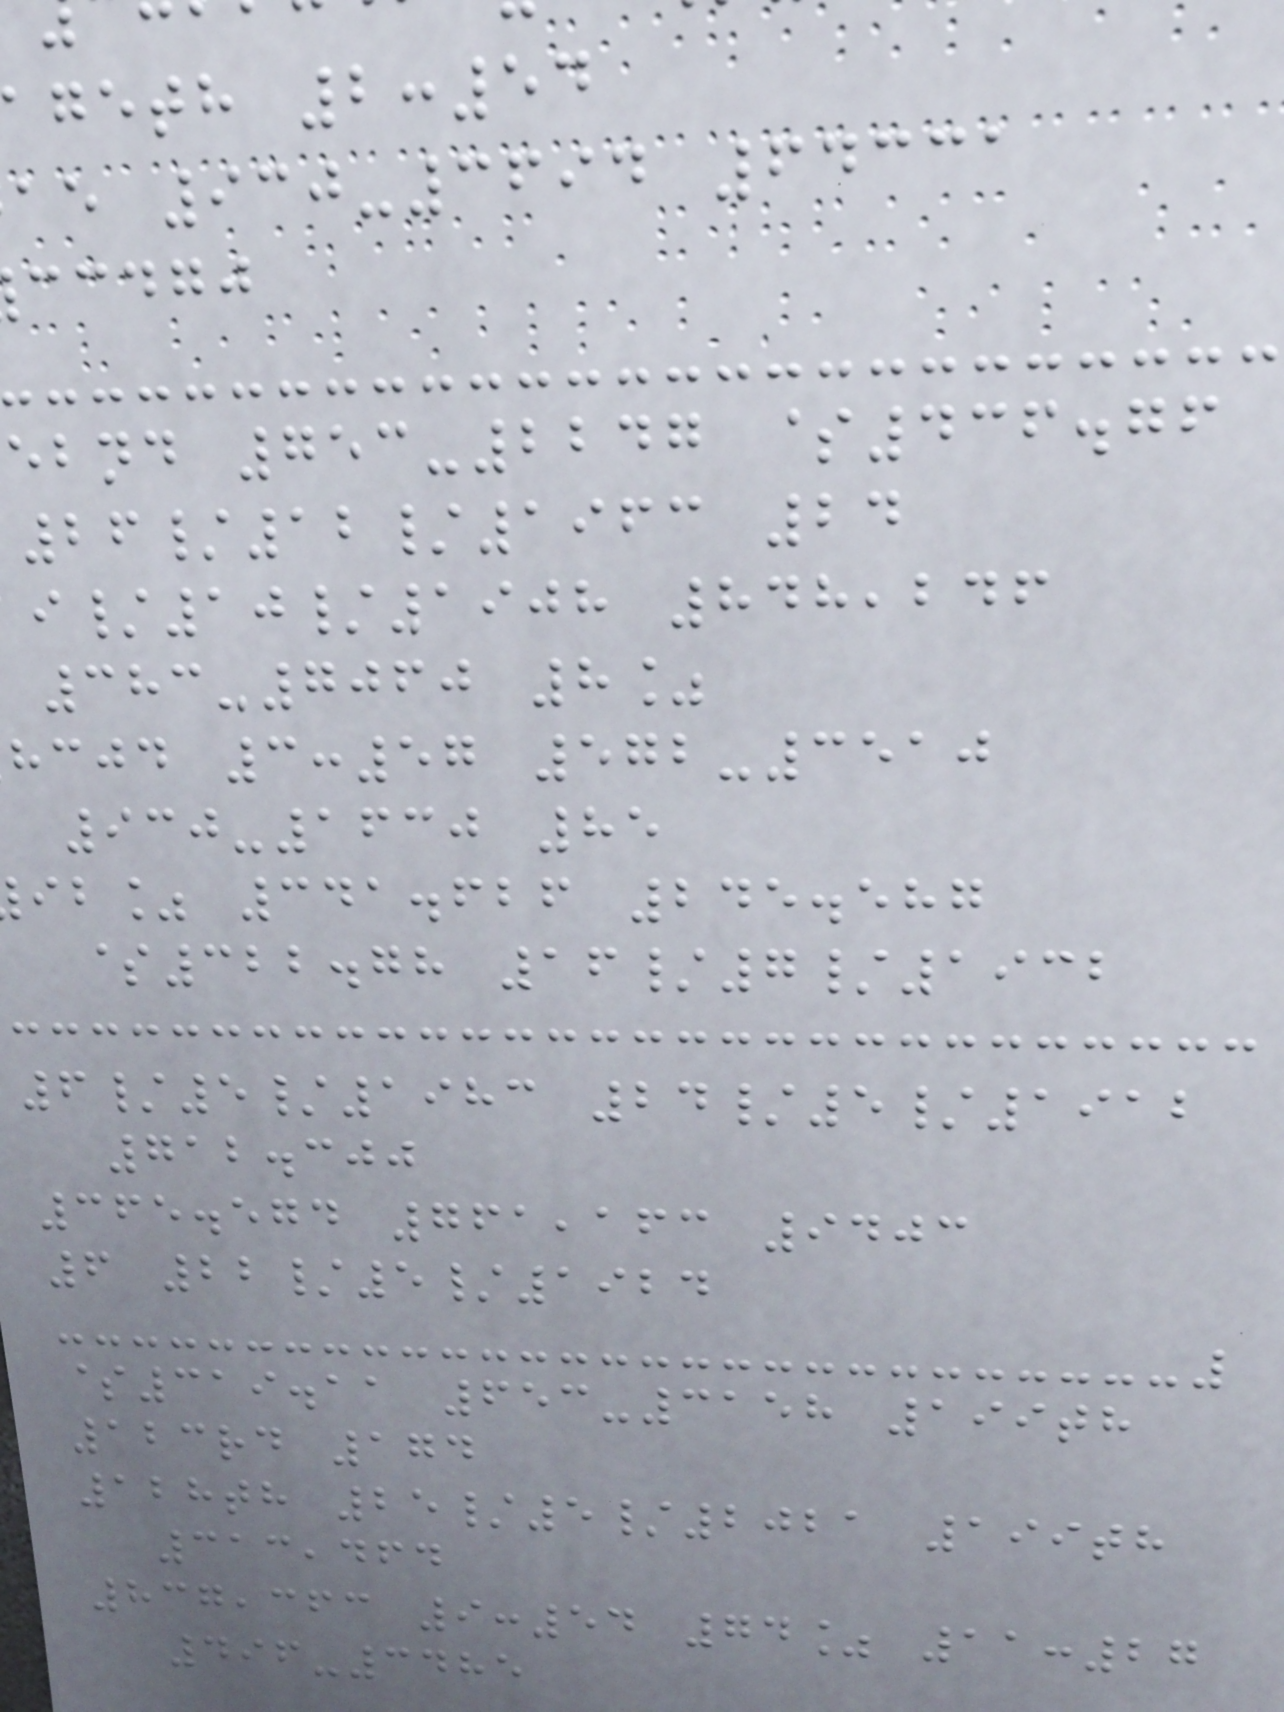ageth 2:54
ae 930-3694 64331
ccdgj
ebnd 753-2247 $436.76
26/12/1963 24
/10/1908 848,246
383-7060 8%
hcjd 3:57 572-3510
930-1630 85
ib% 341.626 245.587
$322.78 16/7/1932
6/5/1983 24/5/1912
712.300
365.574 761,163 9403
6 22/5/1924
$319.11 653-3158 199th
123rd 174
128th 25/5/2021 199th
313,464
837,363 9:54 74% 11:27
496-3485
